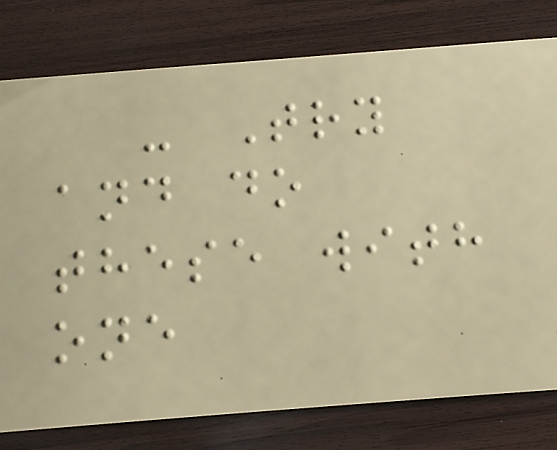- Try
and do
these with
one
